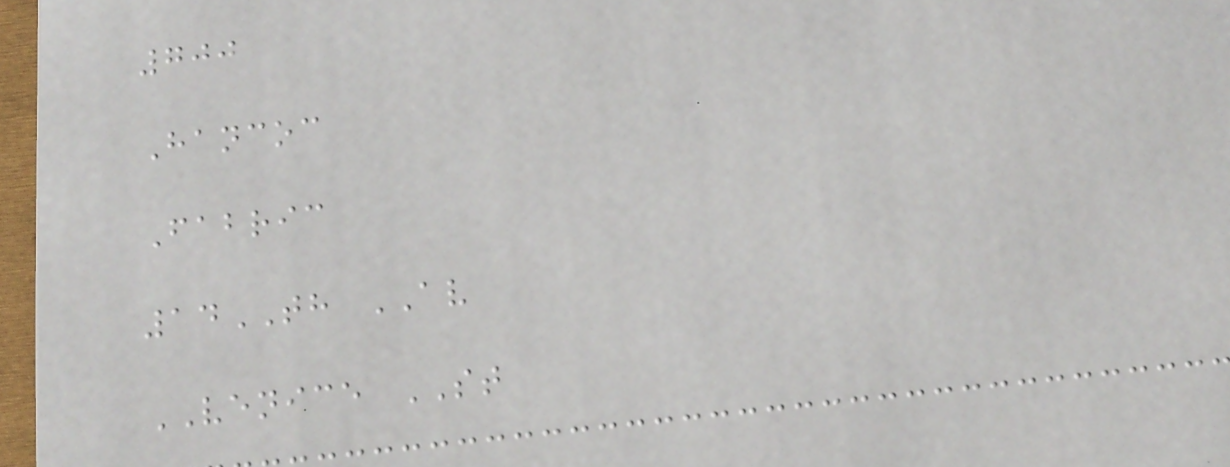700
Hancoc
Fabric
14TH AV
VENICE ST
